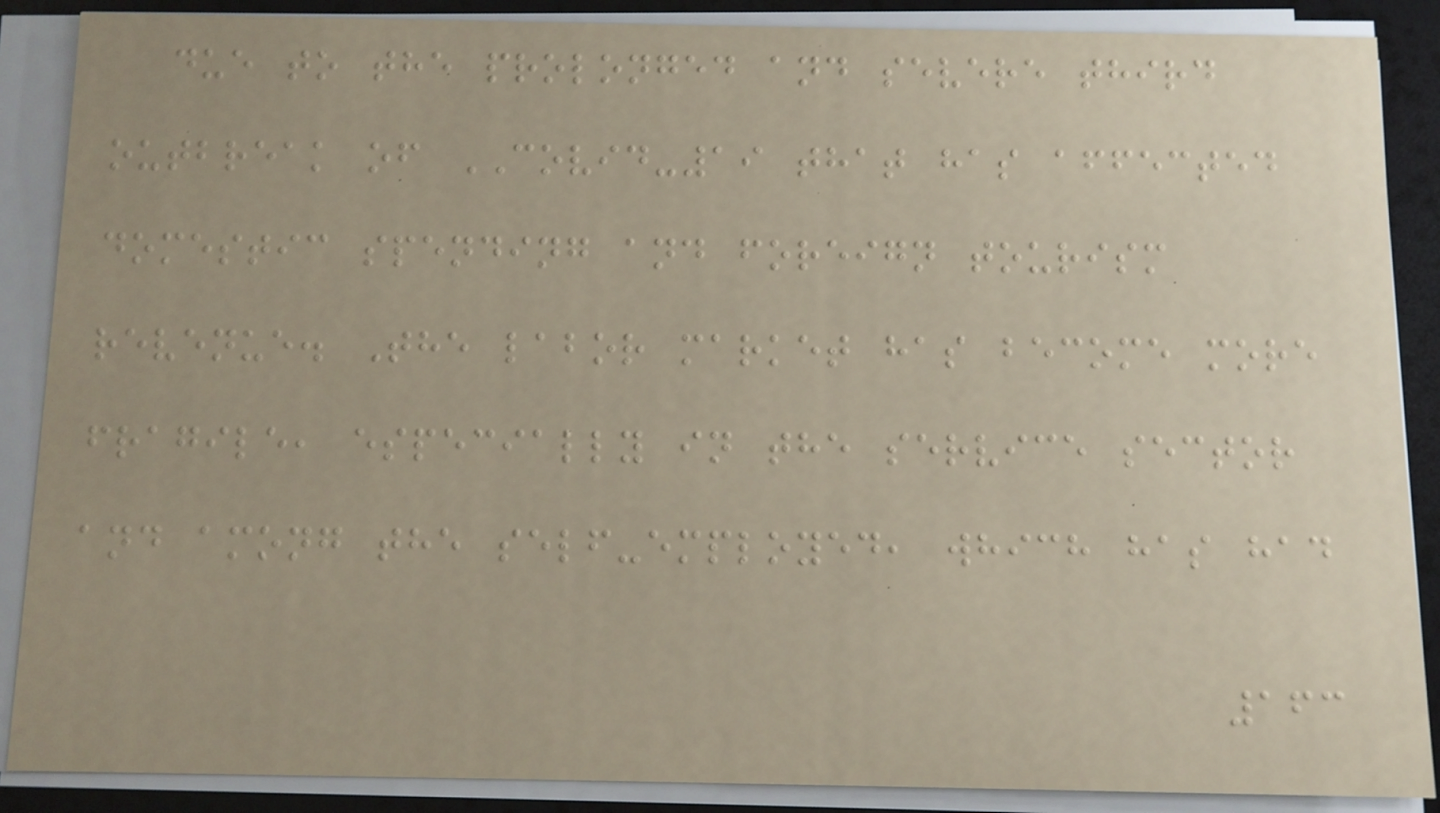due to the prolonged and severe third
outbreak of COVID-19 that has affected
domestic spending and foreign tourism
revenue. The labor market has become more
fragile, especially in the service sector
and among the self-employed, which has had
163
